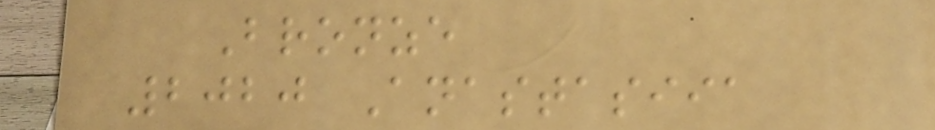Bronze
2020 Anastasiia
